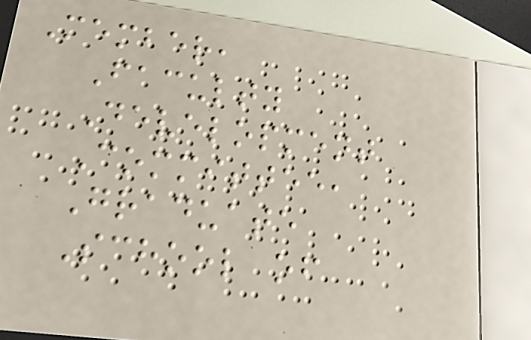Member,
Faculty
Development
Committee,
Graduate
School of
